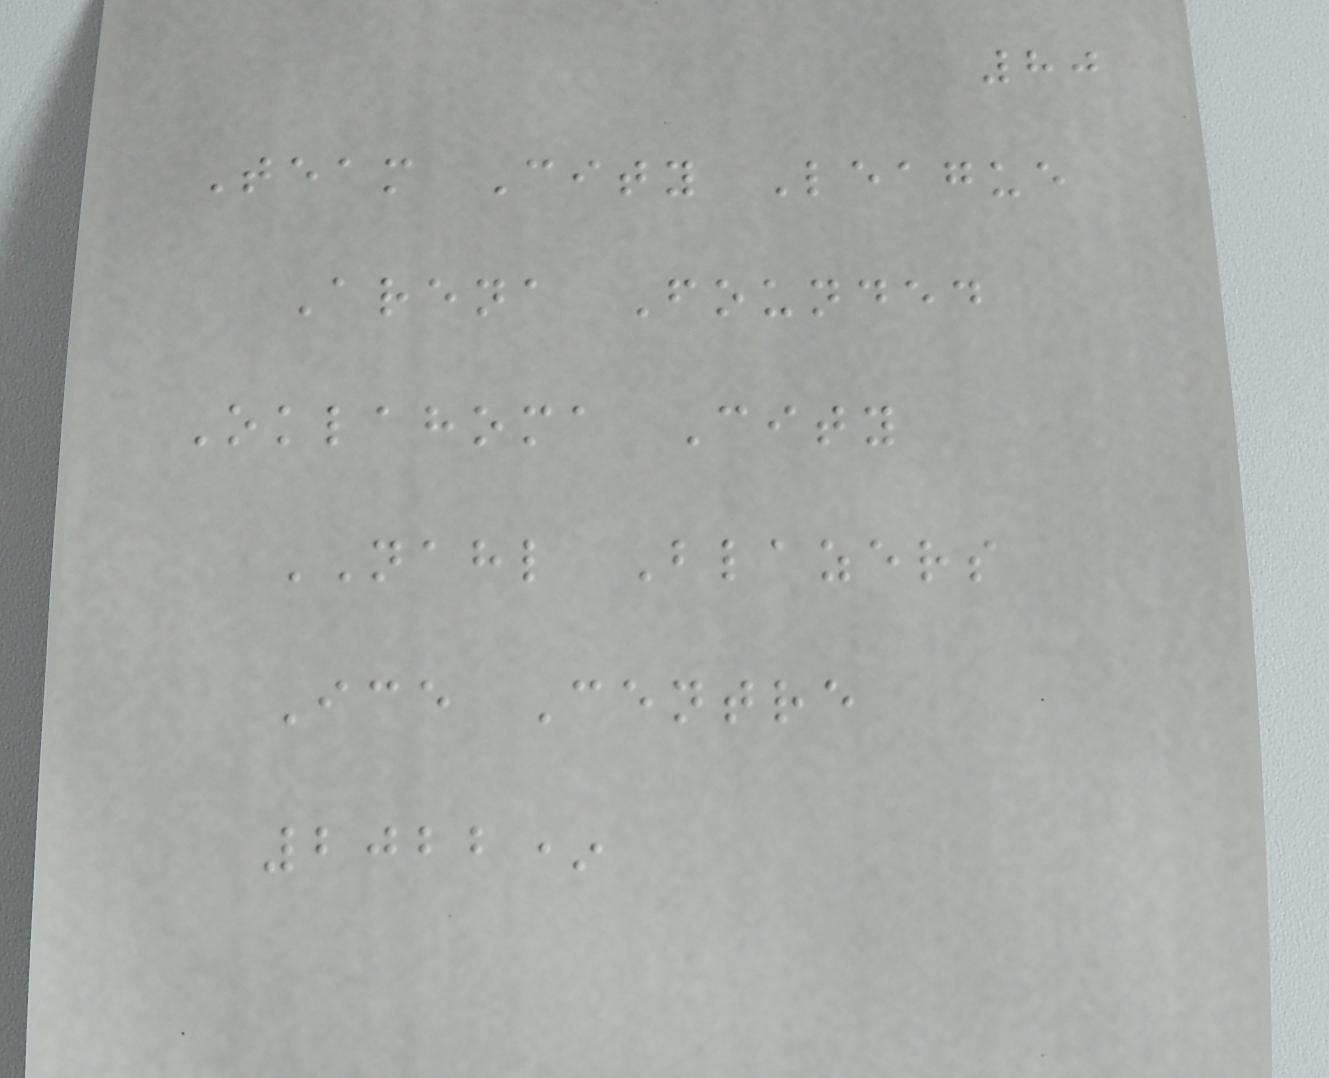80
Team City League
Arena Founded
Oklahoma City
NAHL Blazers
Ice Centre
2022*
